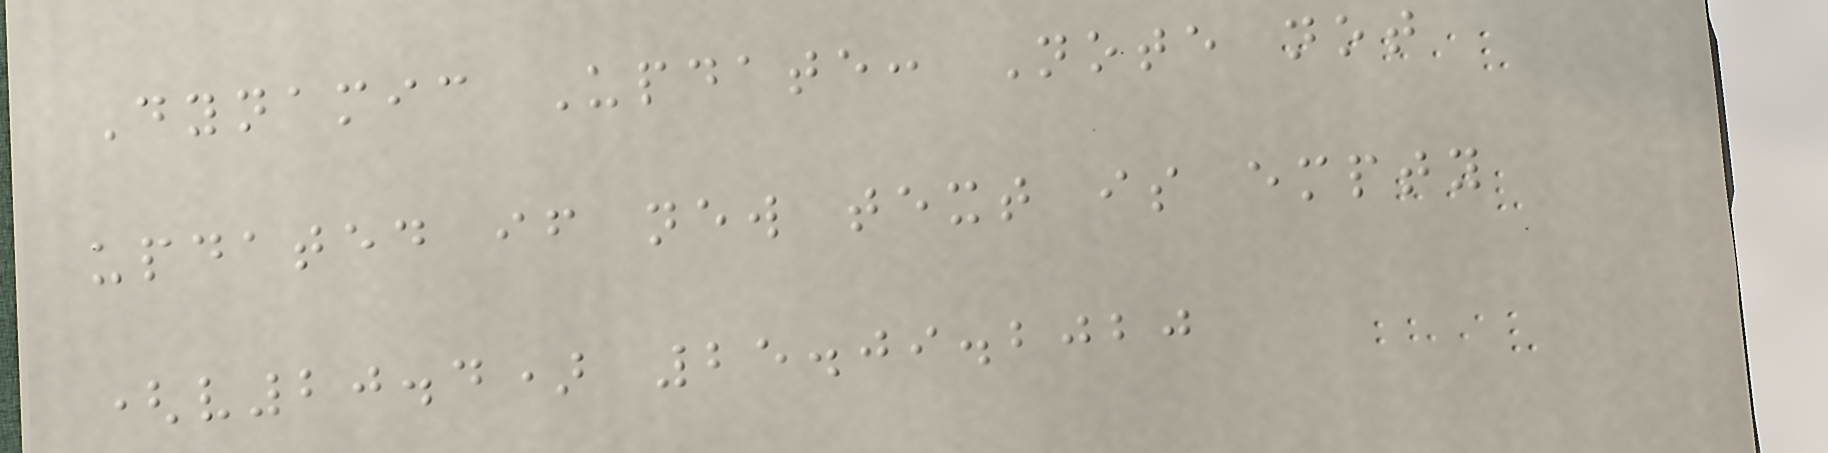Dynamic Update: Note not
updated if new text is empty
(v20.4) 25.09.2020
